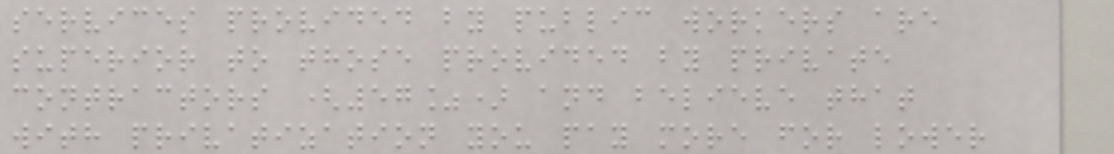services provided by public workers are
superior to those provided by private
contractors (57%) and believe that
with privatization you pay more for lower
